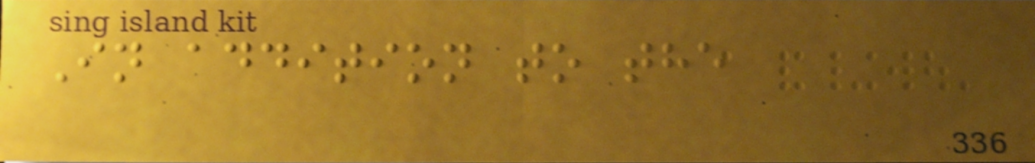In addition to the
